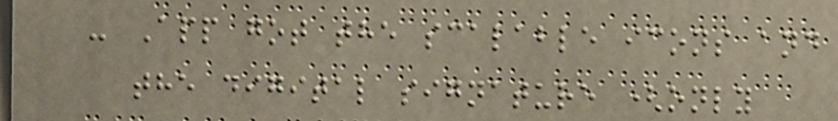- App got the scalable icons and
the digital signature (only
